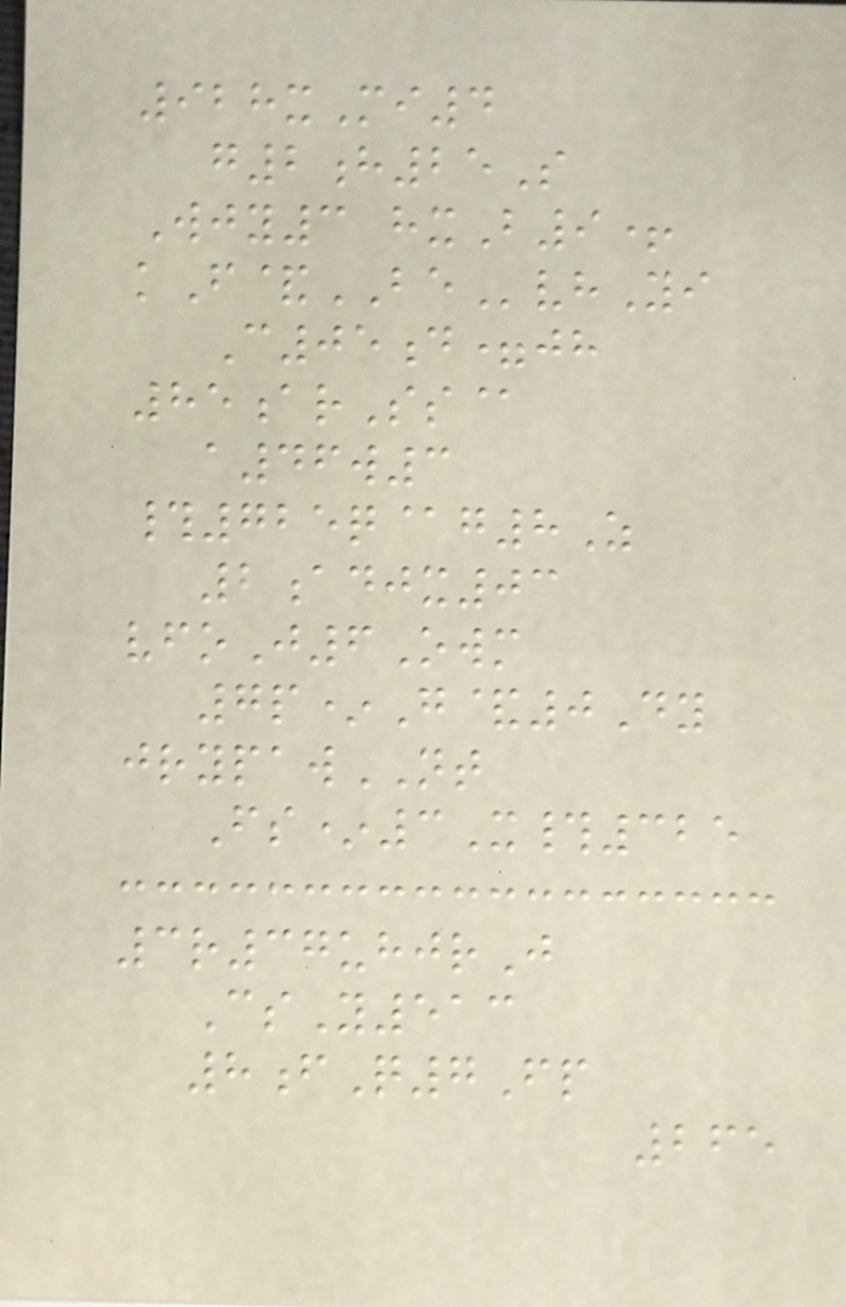928xMi4
g2h25S
Wjy3 hxB9+
kF&BEvhYi
C05d=jh
85arSs@
a46w3
#725q@g8Z
2adjx03
vfoJ6Owm
7p*G&0Dy
jrypawNT
Fs*3X#325
3r37uhjrJ
CsY513
8fQ7Fp
265
